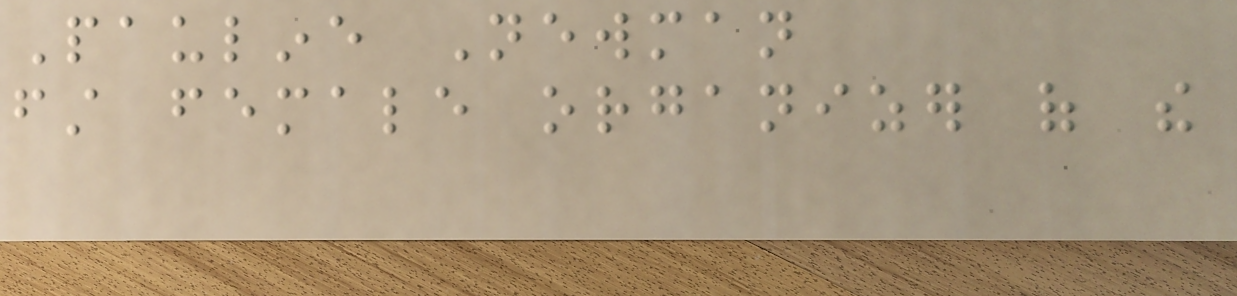Pauline Newman
first female organizer of the
